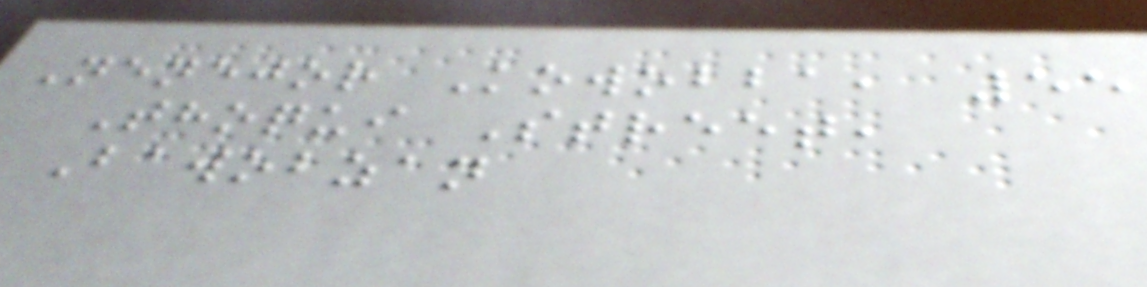Nenejor Kowobba, 55
Thoqui Street,
Bawobzan
